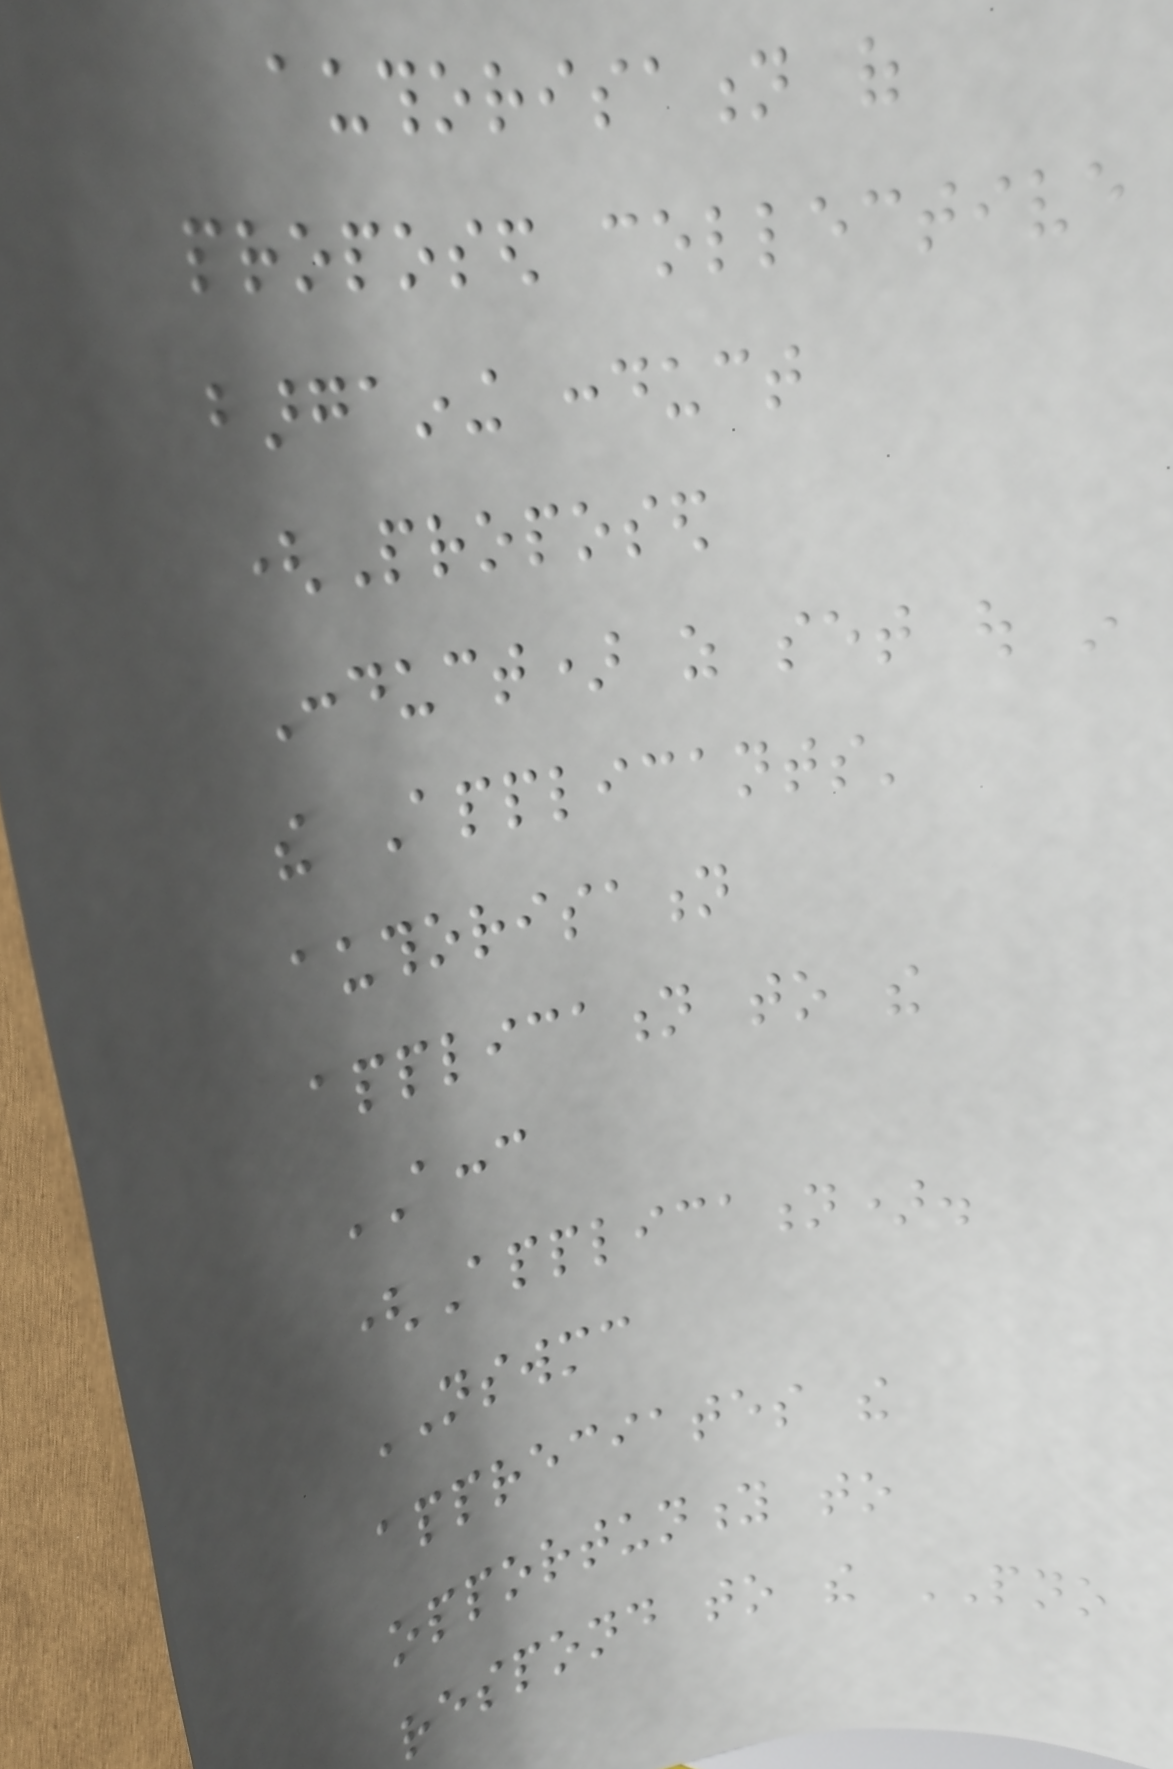authorisation of
proposed collective
bargaining conduct
(Proposed
Conduct) as set out in
the Applicants'
authorisation
application to the
ACCC
(Application).
NSWMC
appreciates the
opportunity to
respond to the PNO
